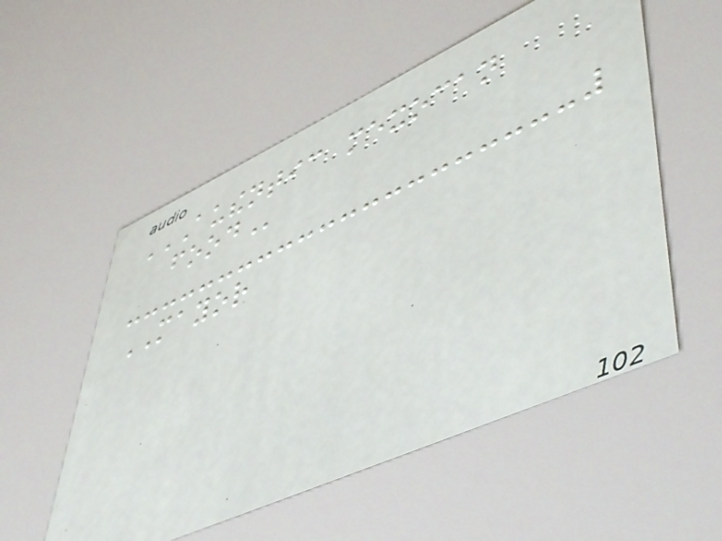AUTHENTIC MEXOCAN
FOOD
MAYOR
